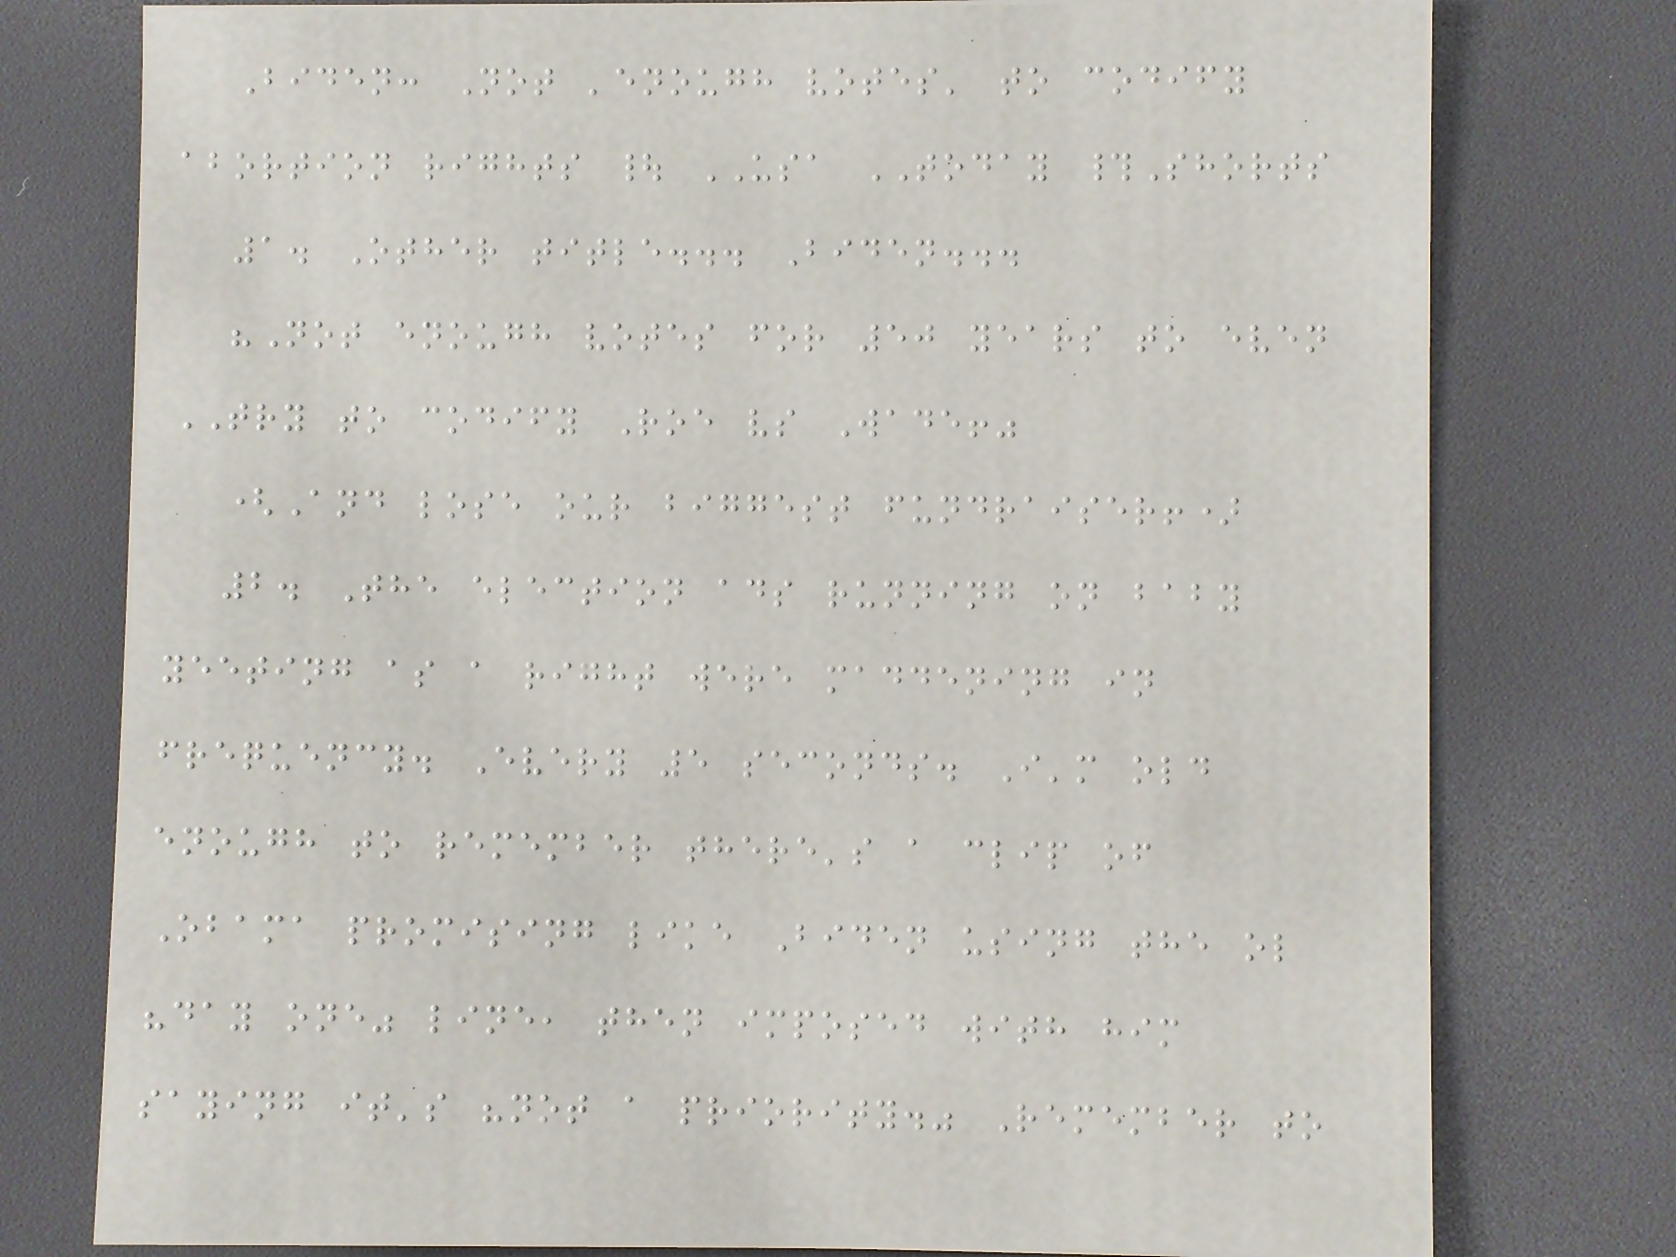Biden: Not 'enough votes' to codify
abortion rights | USA TODAY #Shorts
1. Other title... Biden...
"Not enough votes for 50 years to even
TRY to codify Roe vs Wade!"
(And lose our biggest fundraiser!)
2. The election ads running on baby
yeeting as a right were maddening in
frequency. Every 5 seconds. I'm old
enough to remember there's a clip of
Obama promising like Biden using the ol
"day one" line, then imposed with him
saying it's "not a priority." Remember to
